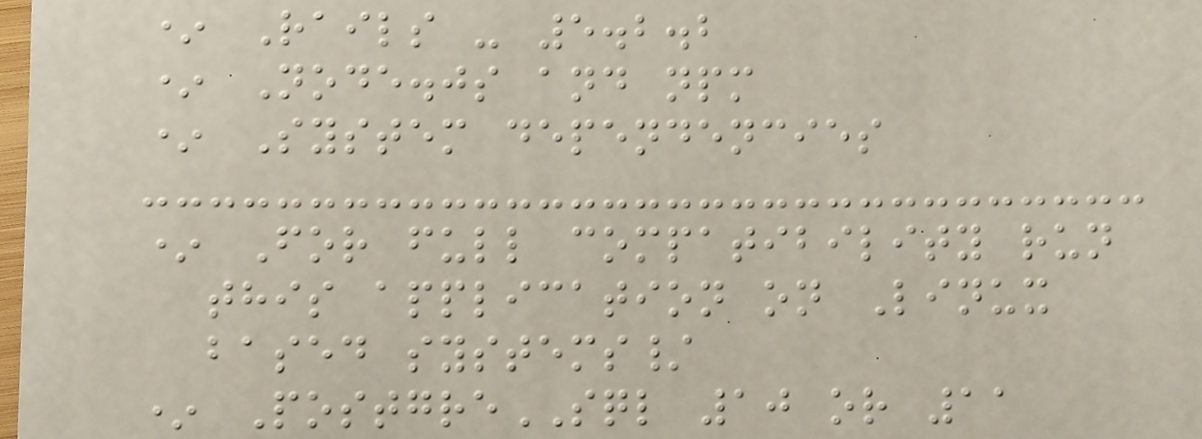* Rails - 5.2.2
* Node.js and npm
* System dependencies
* For full compatibility run
this application on Linux
based systems/
* PostgreSQL 10 or 11
